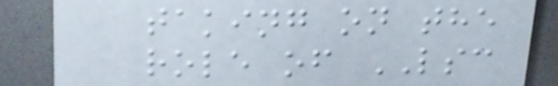taking on the
role of LSC
